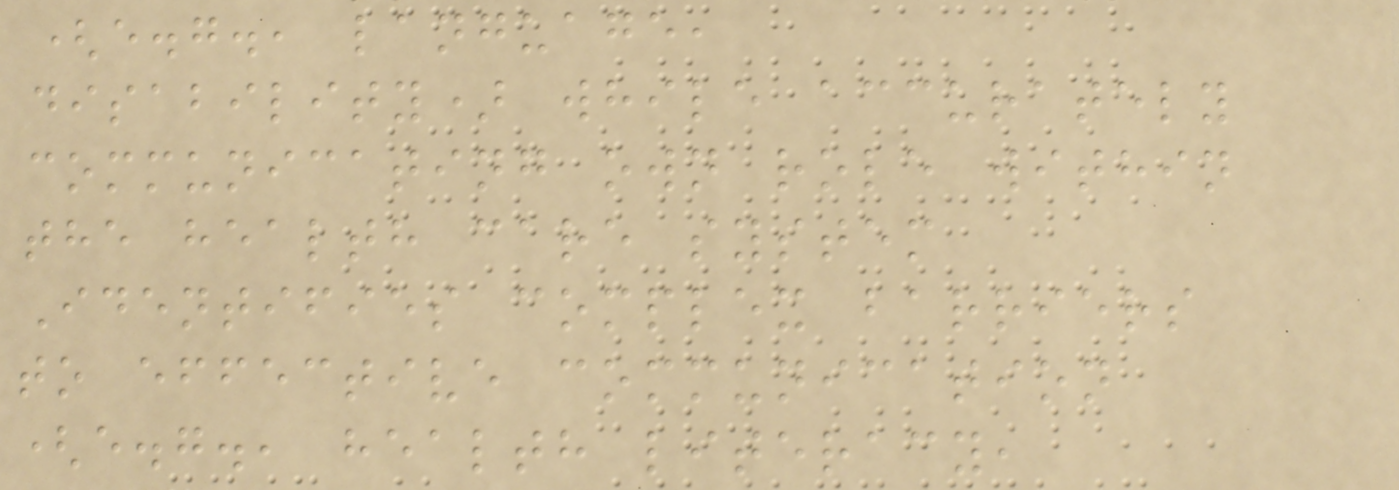(e.g., language,
disability) while accurately
communicating own role within
the health care system
Identifies complex barriers
to effective communication
(e.g., health literacy,
